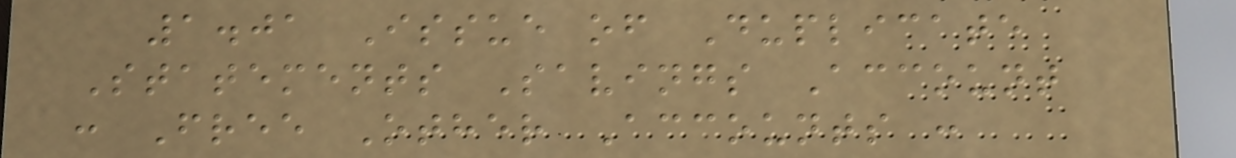1.01 Issue of Duplicate
Statements Savings Account
: Free Other Accounts :
